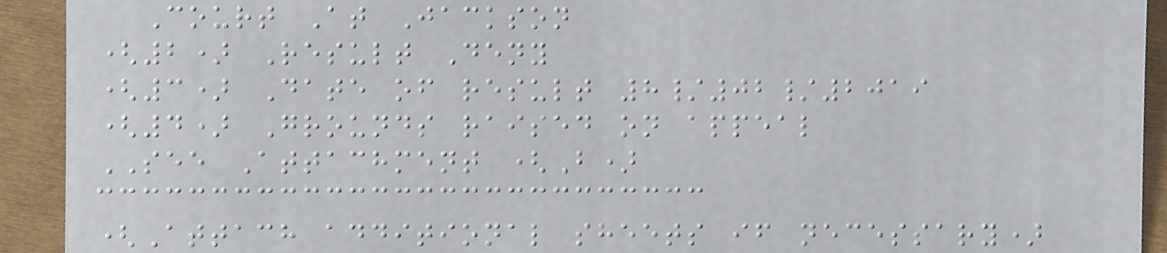Court At Jackson
(2) Result Deny
(3) Date of result 8/02/2019
(4) Grounds raised on appeal
SEE Attachment (B)
(Attach additional sheets if necessary)
